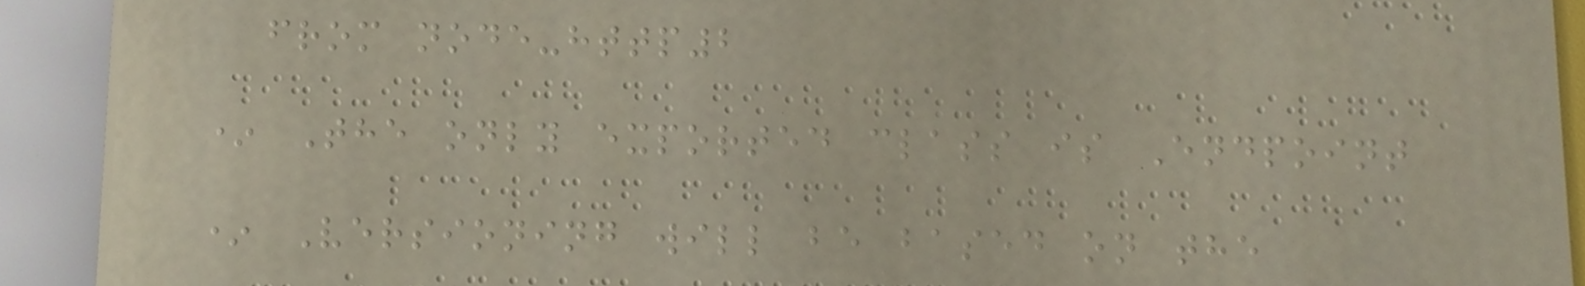from node-http2
* The only exported class is Endpoint
* Versioning will be based on the
